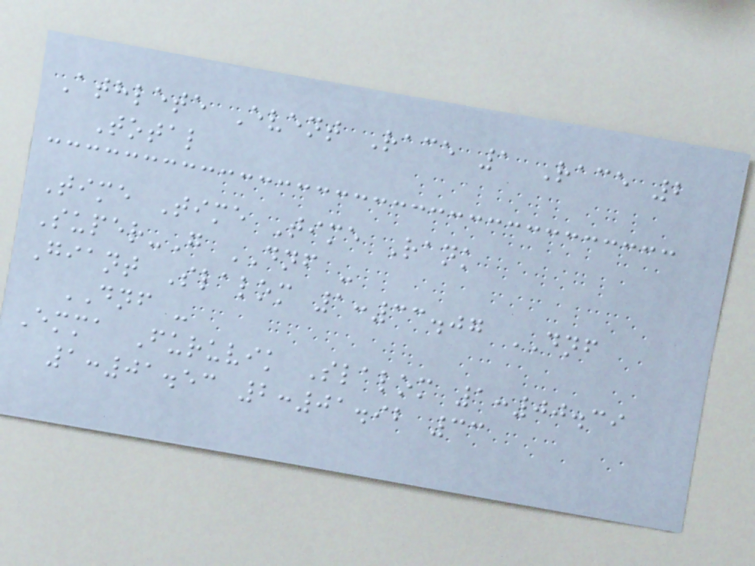Athlete Event Race 1 Race 2
Total
Time Time Time Rank
Super-G DNF -
Giant Slalom 1:33.07 DNF
DNF -
Emma Furuvik Slalom 1:00.39
1:01.53 2:01.92 33
